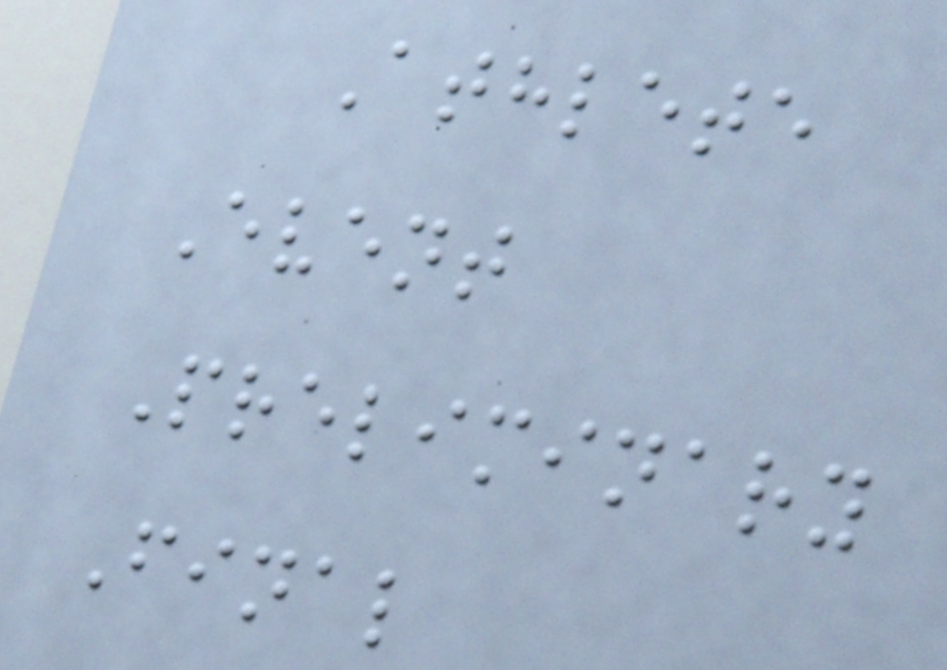Athlete
Event
Preliminary
Final
